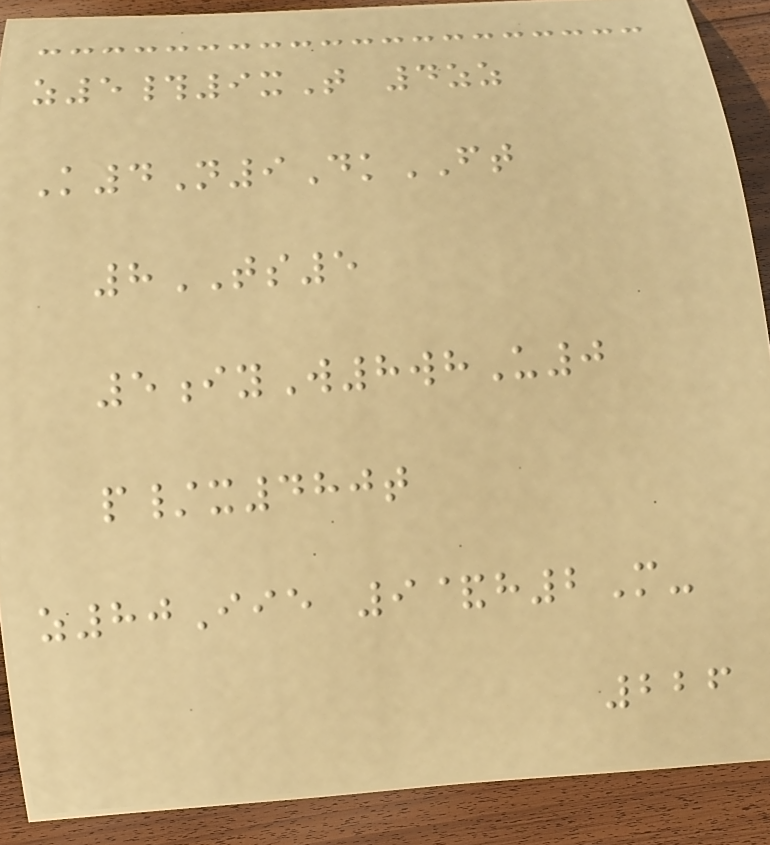z5#9xT 4zz
K4N9DkFT
8TS5
5iyW8whU0
p/x480t
z80Iie 9&h2M-
226
